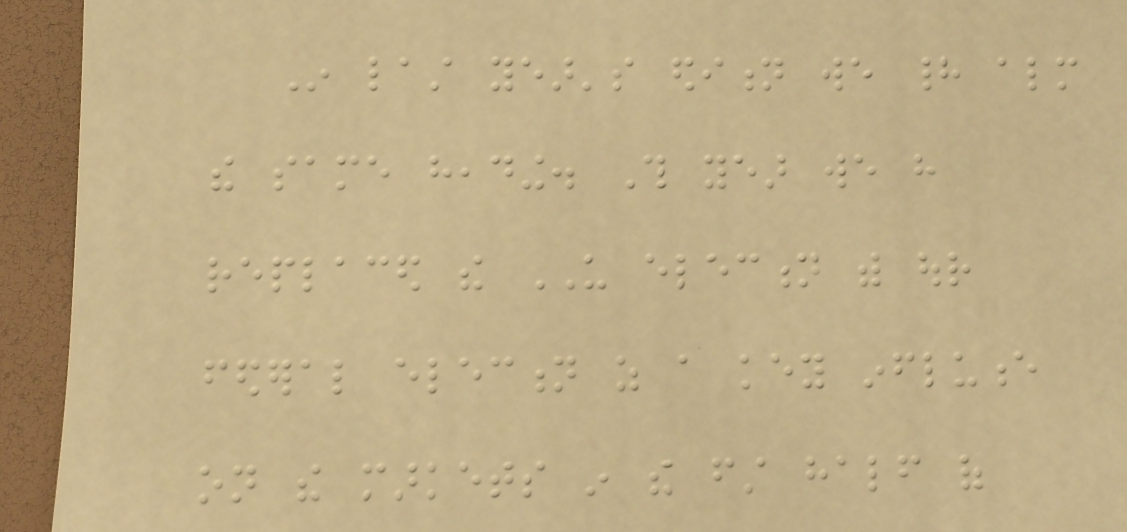In last year's edition we had almost
the same heading. This year we have
replaced the US election with our
federal election as a key influence
on the markets in the first half of
